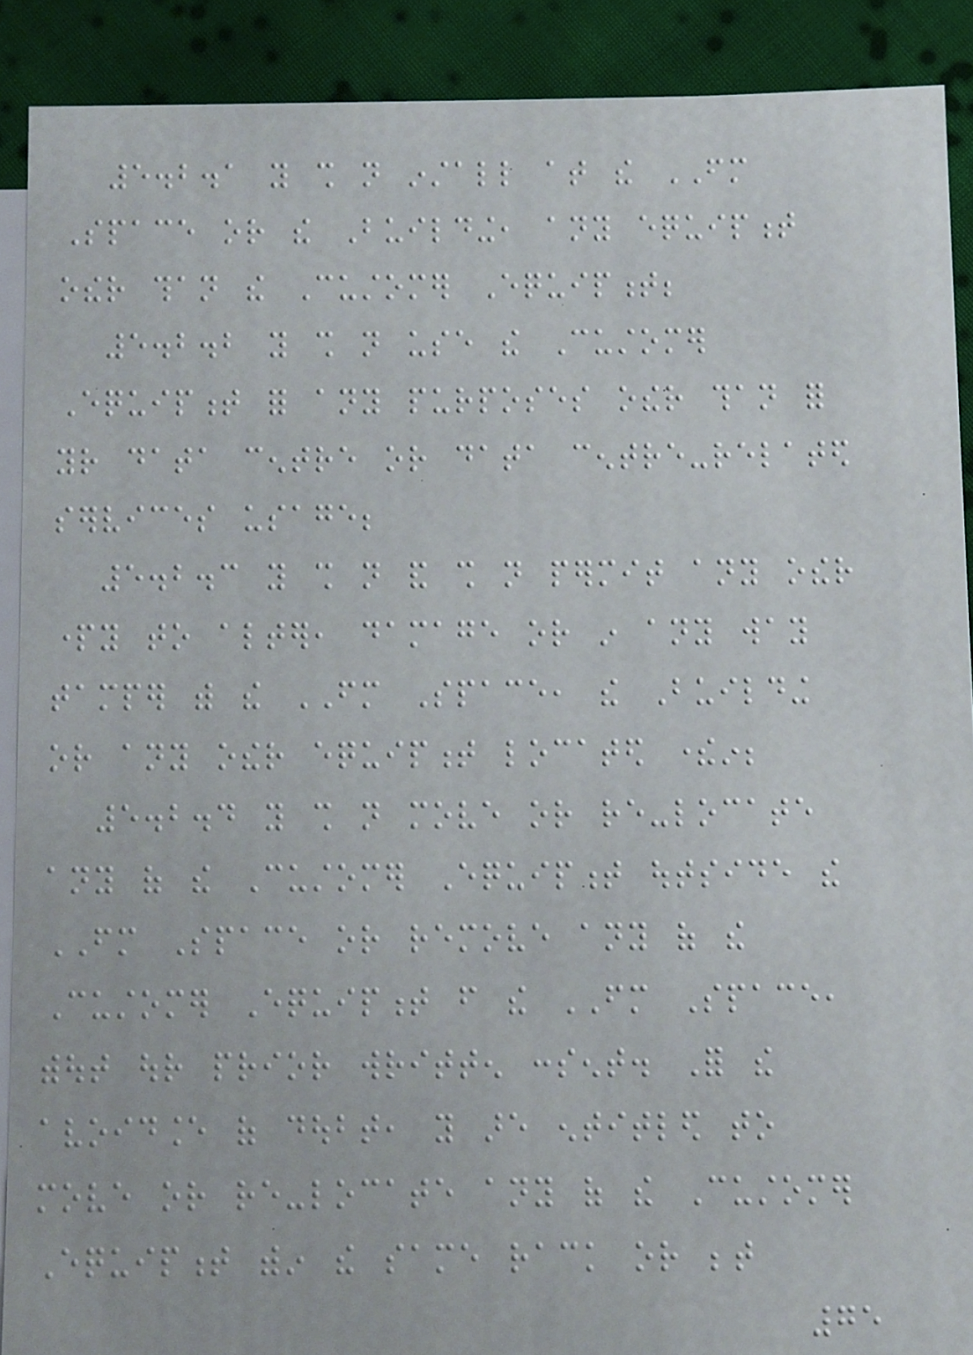5.2.1 you shall not install at the FM
Space or the Building, any equipment
other than the Customer Equipment;
5.2.2 you shall not use the Customer
Equipment for any purposes other than for
your data centre or data centre-related
services usage;
5.2.3 you shall not and shall not permit any other
party to alter, damage or in any way
tamper with the FM Space, the Building
or any other equipment located therein;
5.2.4 you shall not move or re-locate
any of the Customer Equipment outside the
FM Space or remove any of the
Customer Equipment from the FM Space,
without our prior written consent. For the
avoidance of doubt, you are entitled to
move or re-locate any of the Customer
Equipment within the same rack or between
75
